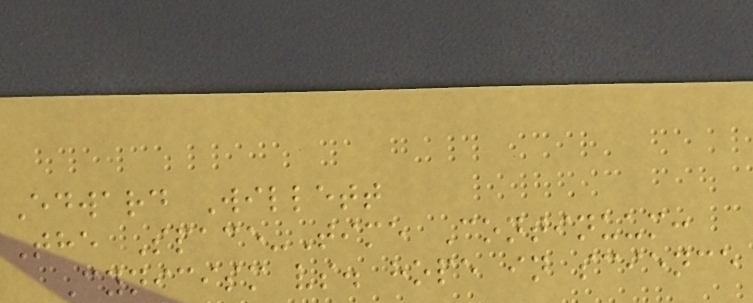Edward Willett
The Space-Time Continuum:
Cynicism vs. hope in science
